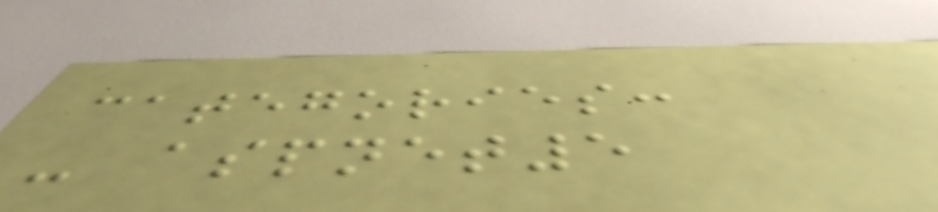categories:
- aspnet5
